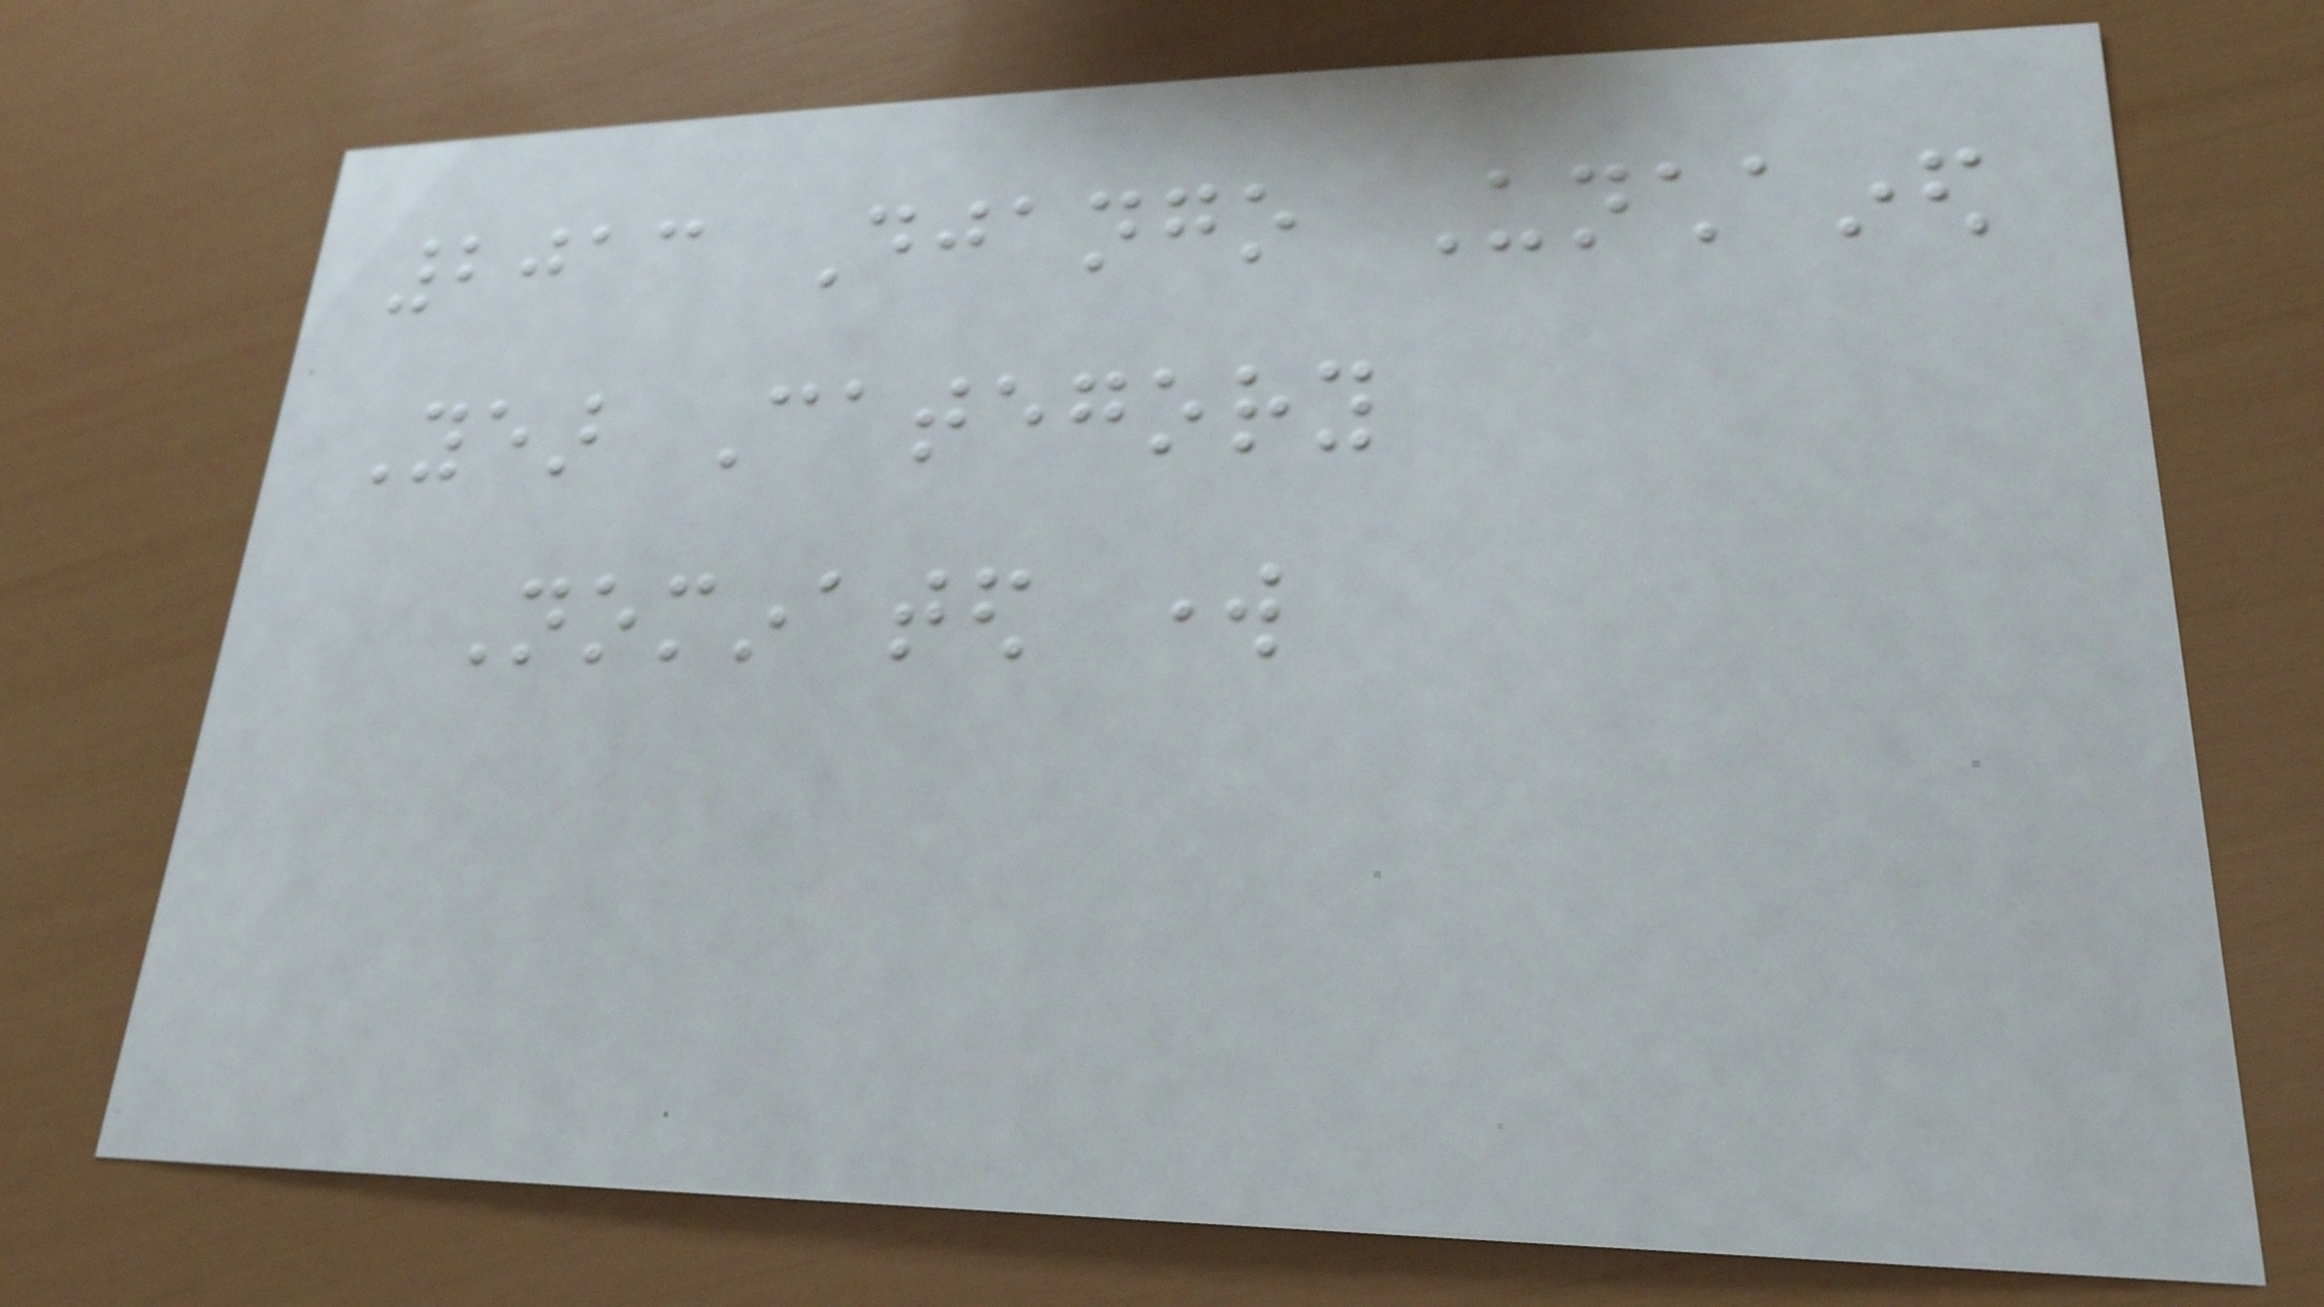2013 Django Unchained
Year Category
Nominated work
